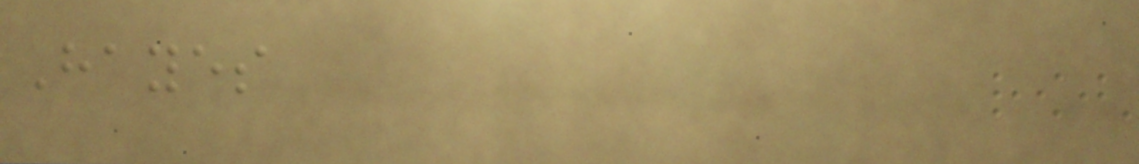Hayes
